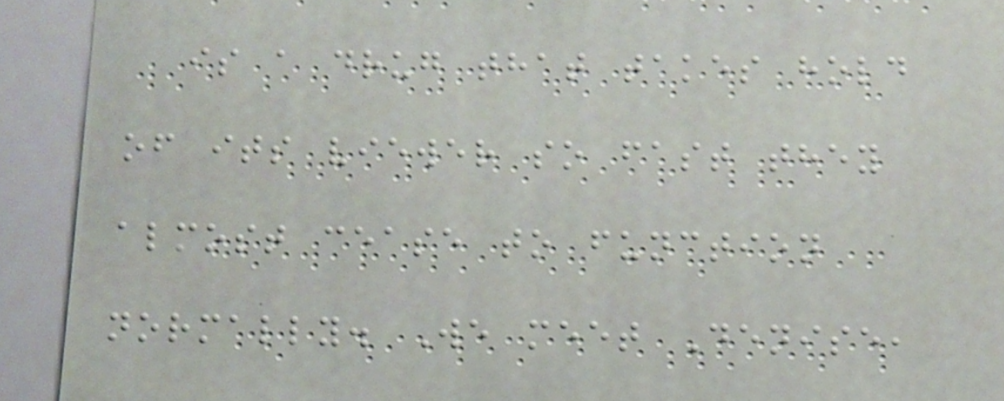is a drug that takes hold
of its viewer so fast they
almost cease to function
normally. We meet Denise,
